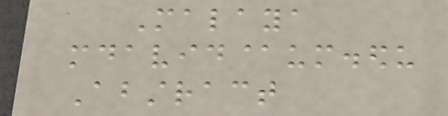Malaya
mdavid@um.edu
Abstract
